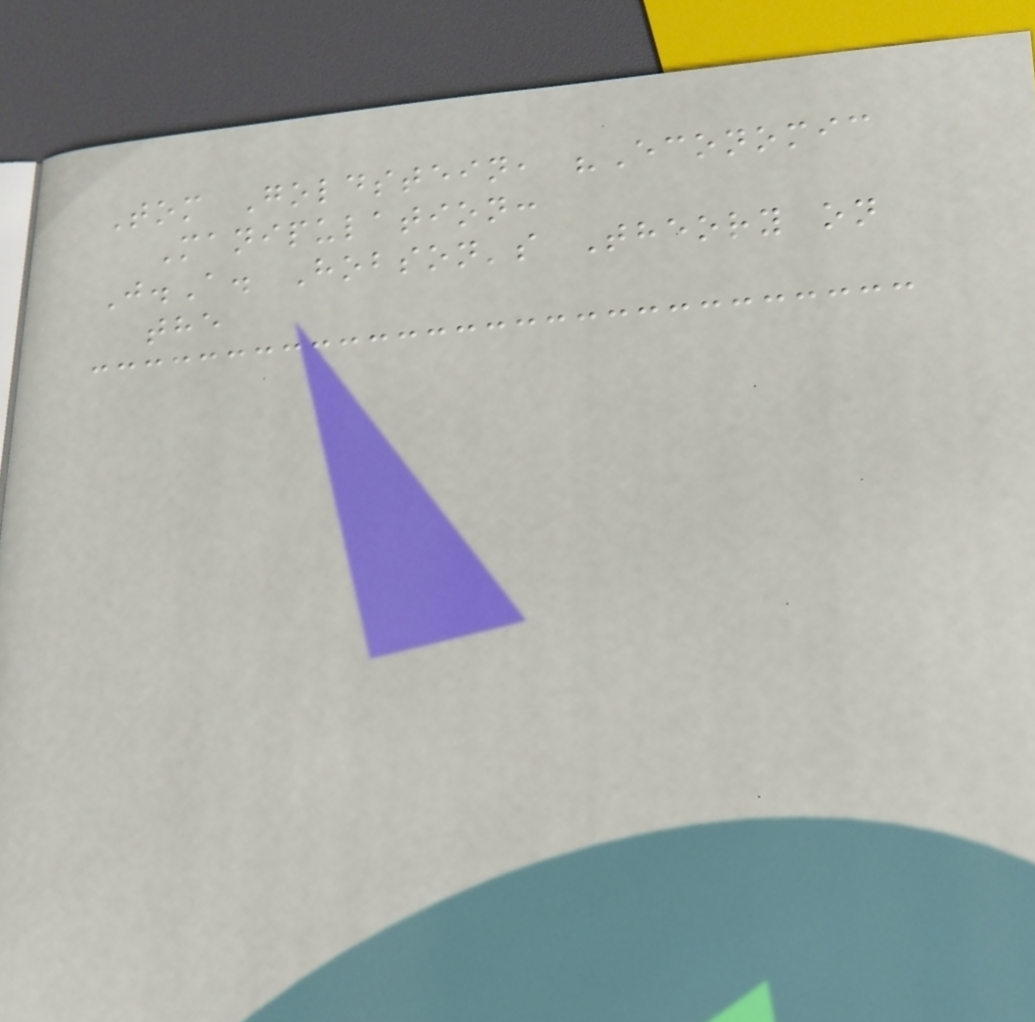Tom Goldstein, "Economic
Manipulation:
J.A. Hobson's Theory on
the
